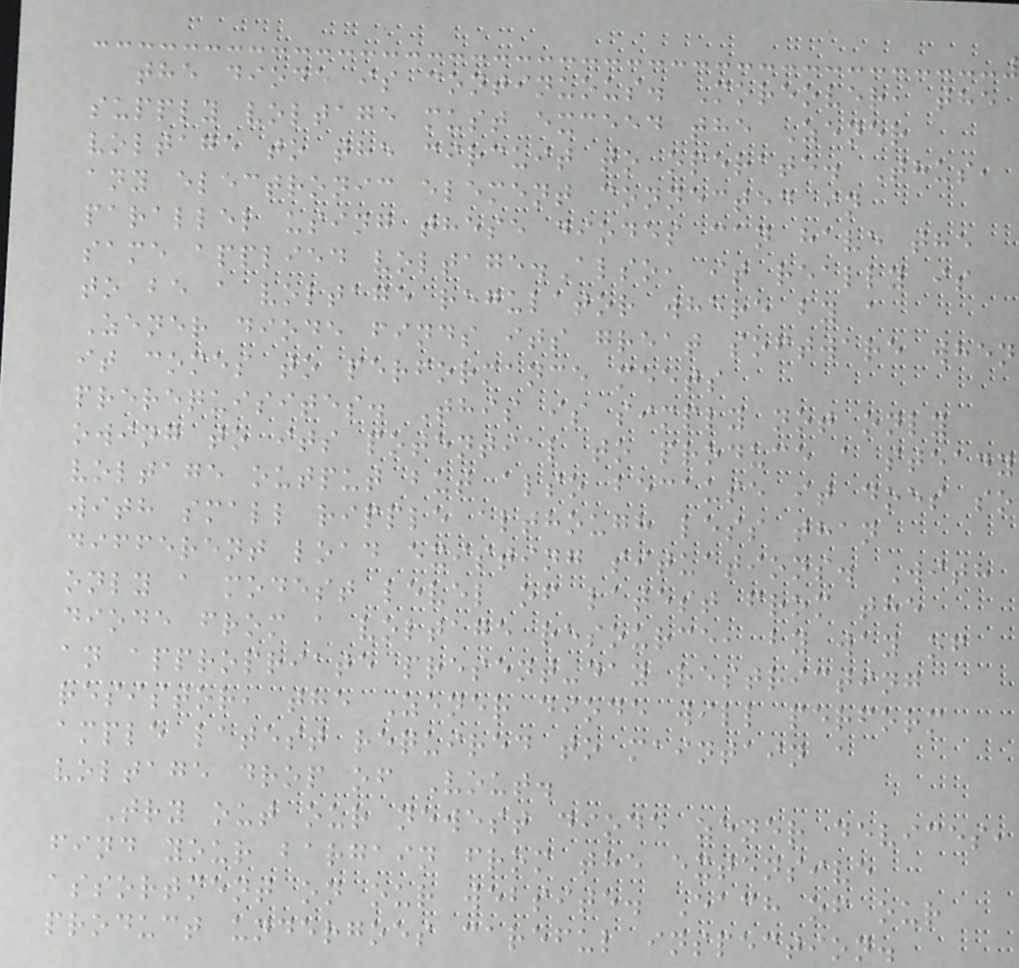the diode is continuous. Moreover, the
supply voltage must exceed the Zener
voltage to the circuit to operate. Thus,
any electronic element connected in
parallel using these diodes can have the
same applied voltage.Also, it really is
to be a voltage regulator where by a
Zener diode finds its great software when
it comes to performance meets
prerequisites. This is simply not only
owing to its potential to produce a steady
voltage output but also because it does so
with small ripple although less than
different load existing situations. With
only a modest level of latest from the
diode from a voltage resource, by way of
an appropriate present-day restricting
resistor, the Zener diode will perform
ample latest required to maintain a
voltage drop of Vout.
Try out our newest diode zener devices,
find your bargain from the extensive
assortment on our website. Each of our
product undergoes careful inspection.
